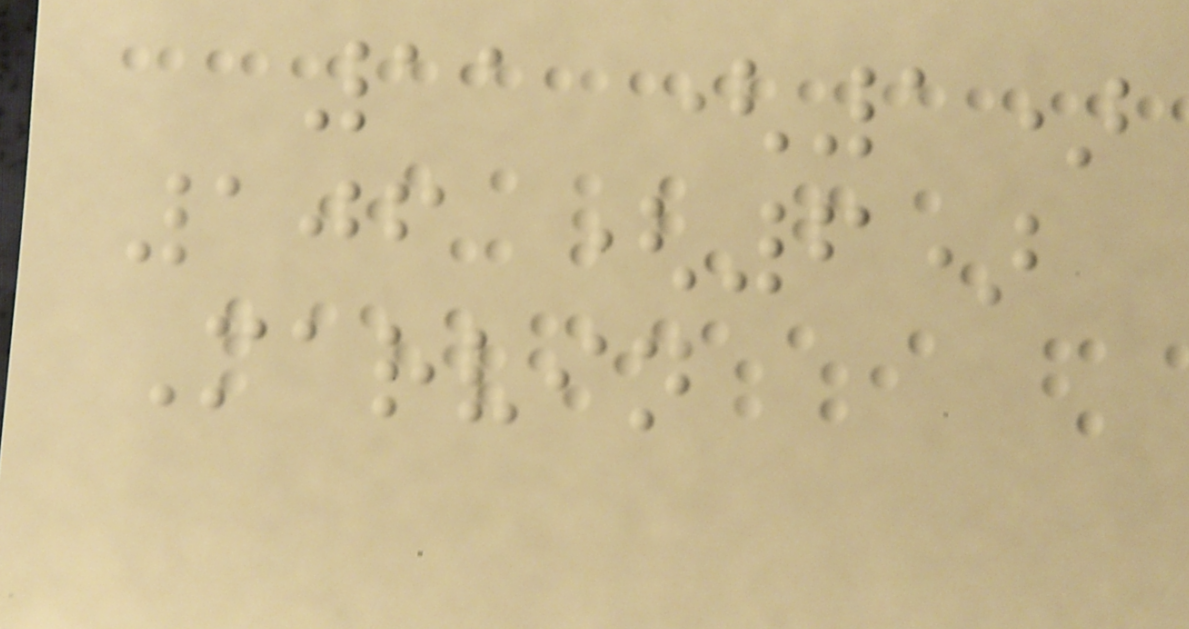11 (1)
106 (6)
Marvin
